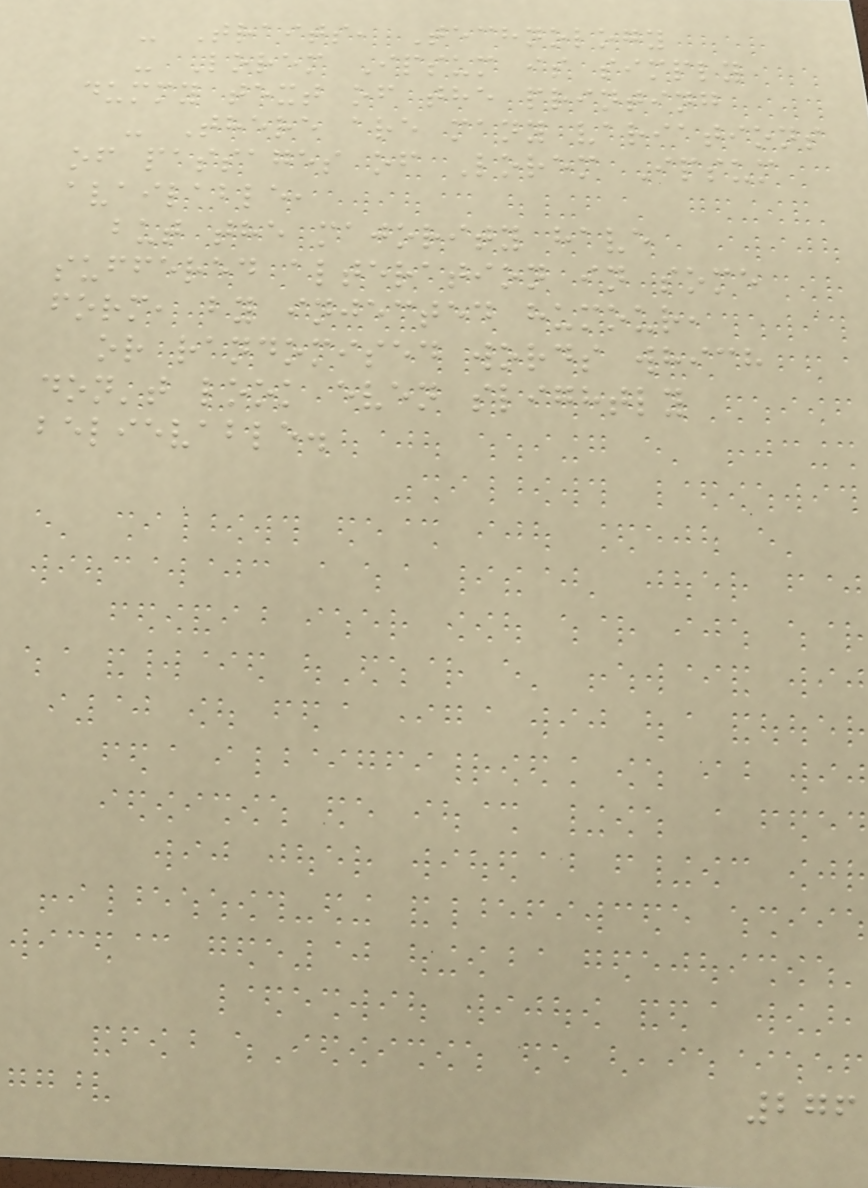- Traits, Technology
- Lorem Ipsum is simply
dummy text of the printing
- There are many variations
of passages of Lorem Ipsum
available,
but the majority have
suffered alteration in some
form, by injected humour,
or randomised words which
don't look even slightly
believable.
276
